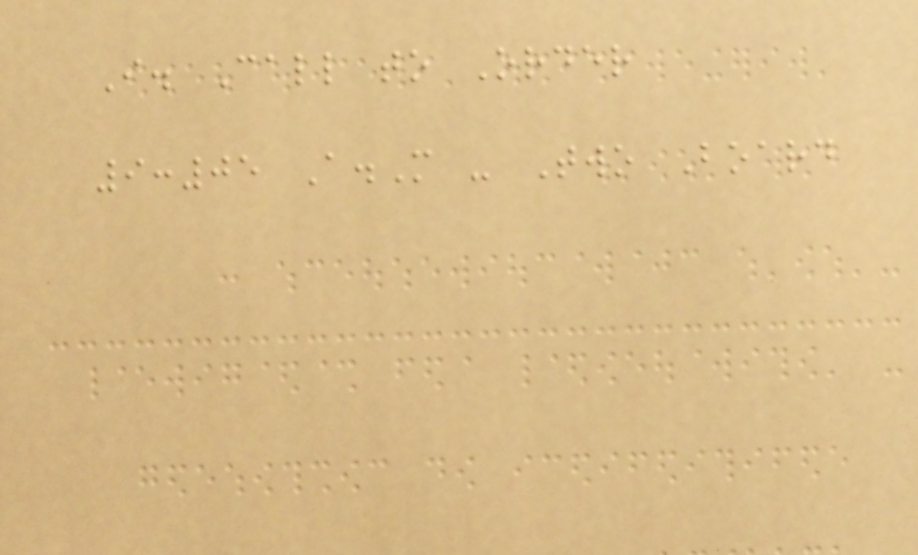I. Call to Order
9:05 A.M - Two Board
